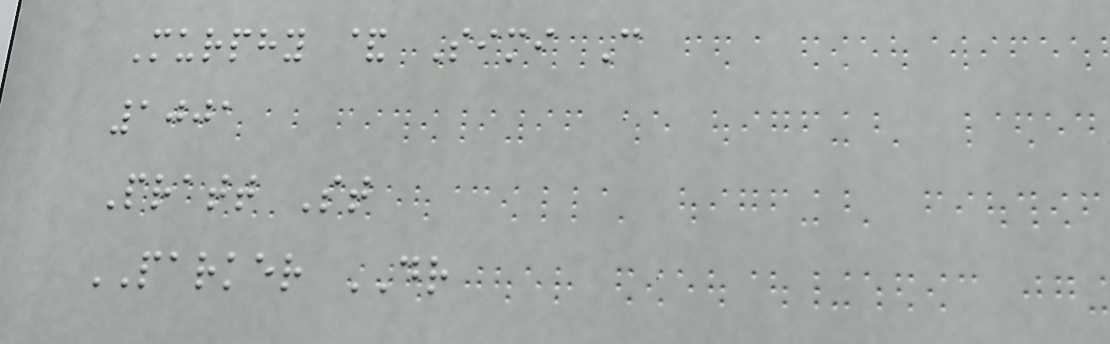Murphy & Simi C
1001
Pratt St
PARKER DR
